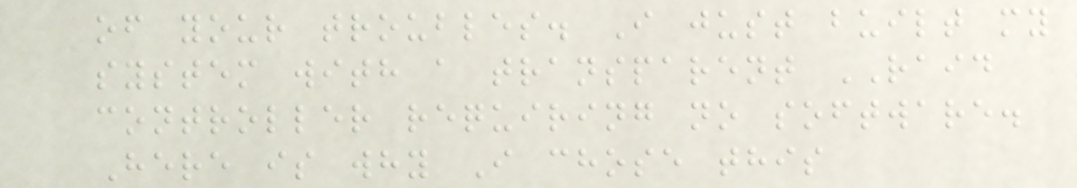of your troubles. I just built my
system with a transparent RAID
controller requiring no software.
Here is why I chose this
